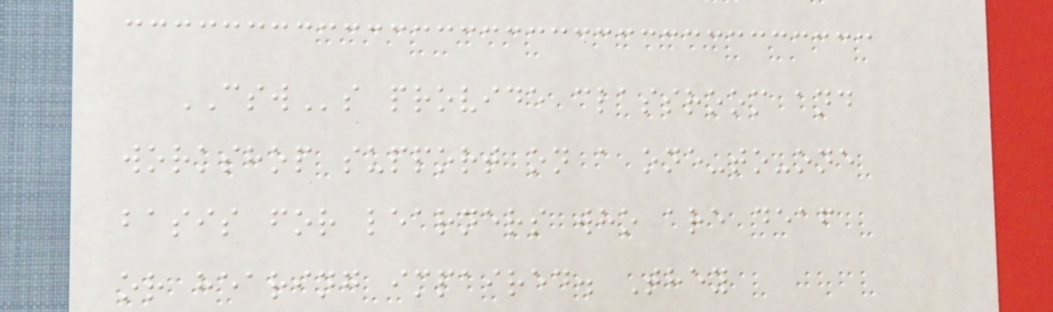CSWs provide classroom and
workshop support on a one-to-one
basis for learners who are deaf
or hearing impaired. They
